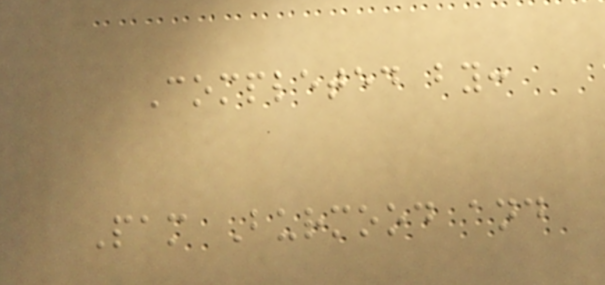Completed by:
Pam Burmood and
